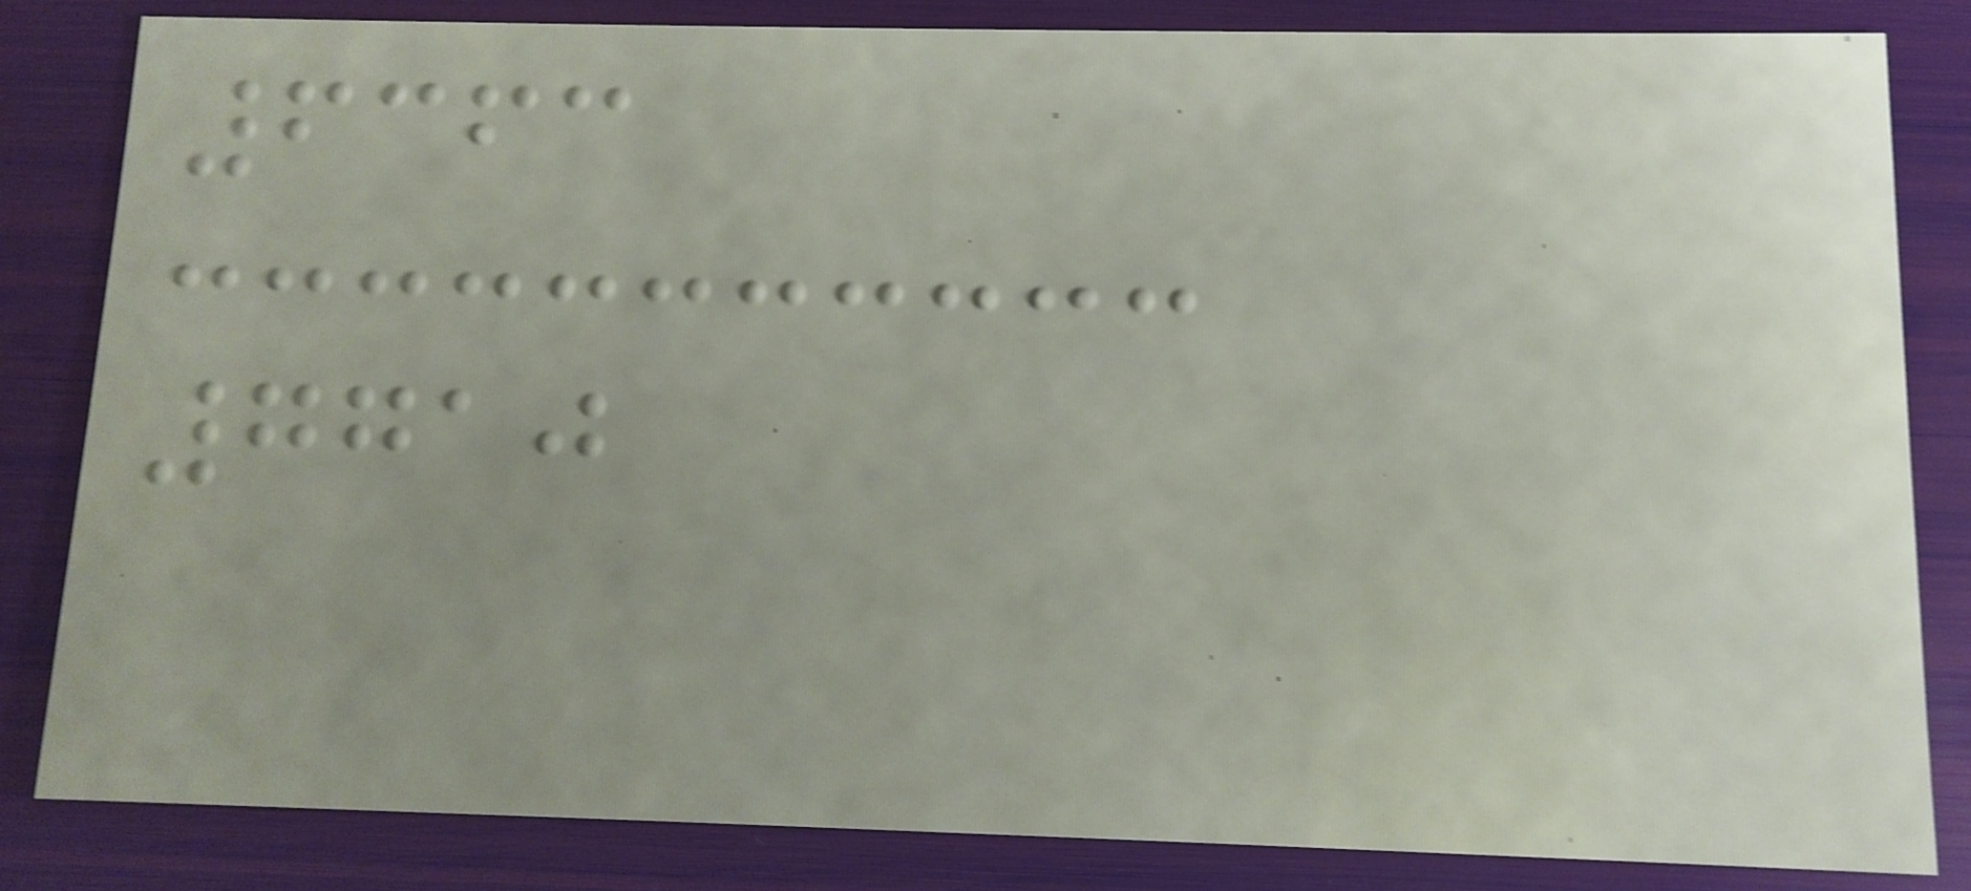6363
7710
